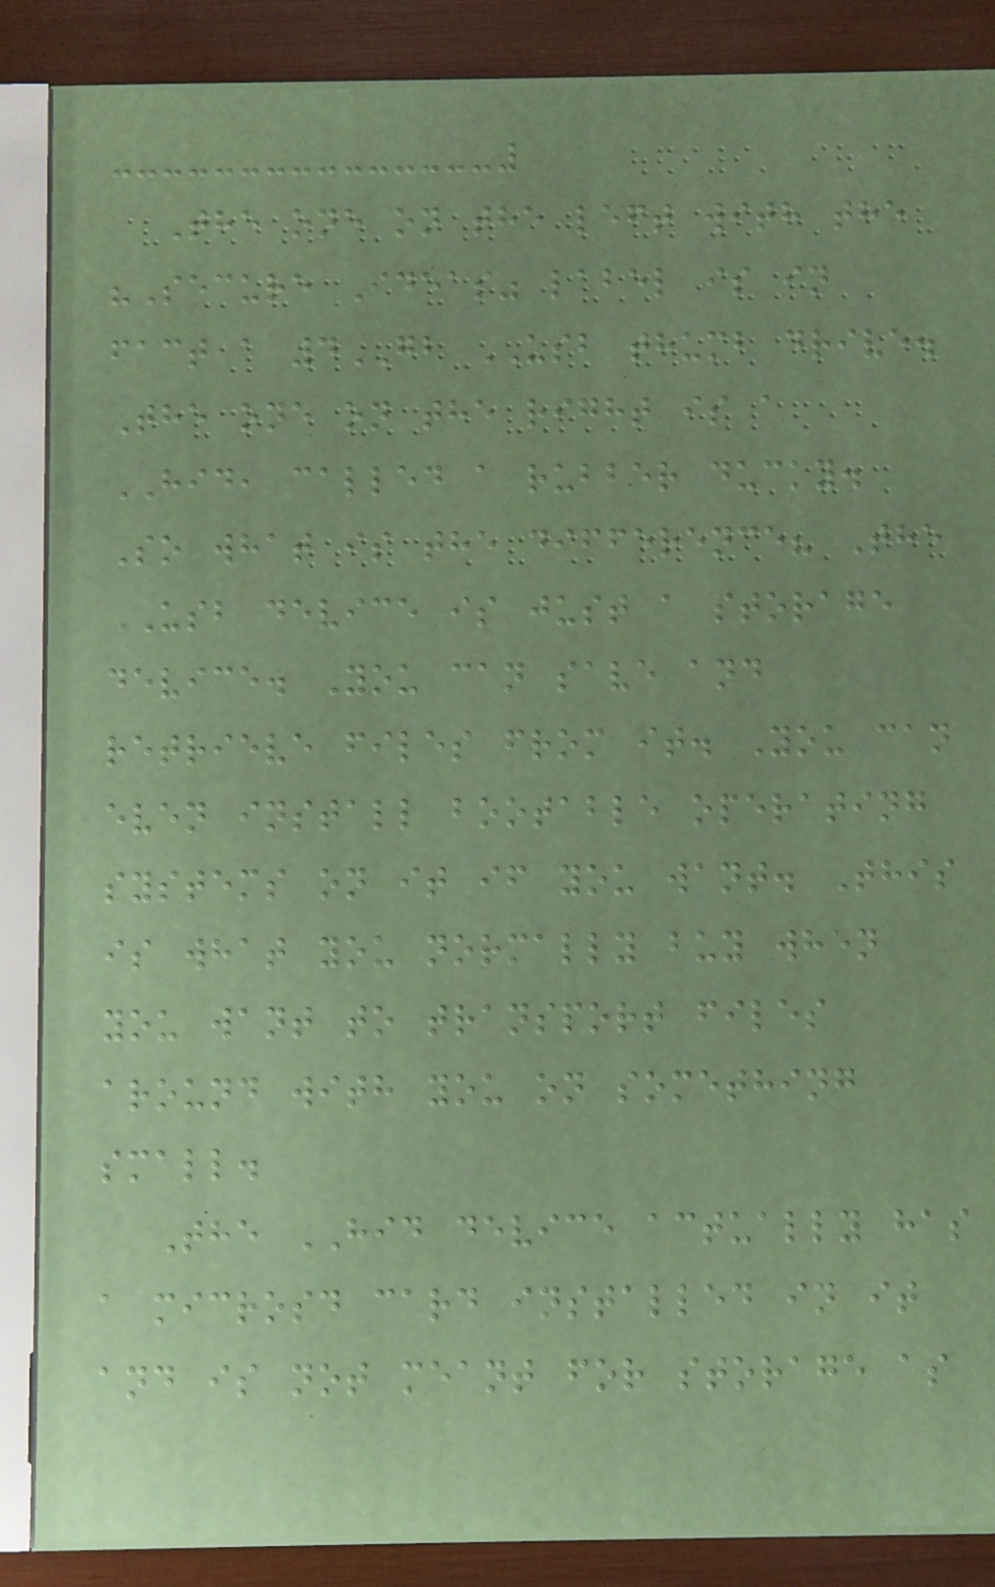The one on the left with the
"Secure Ideas" label is in
fact a 4GB USB thumb drive.
The one on the right is a
HID, called a rubber ducky.
So what is the difference? The
USB device is just a storage
device. You can save and
retrieve files from it. You can
even install bootable operating
systems on it if you want. This
is what you normally buy when
you want to transport files
around with you on something
small.
The HID device actually has
a microsd card installed in it
and is not meant for storage as
